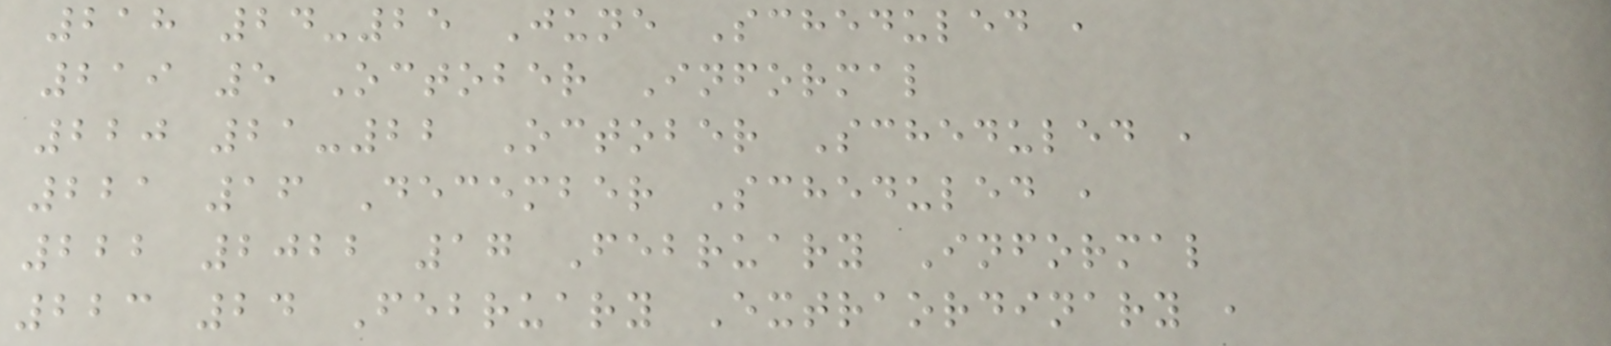218 24-25 June Scheduled ,
219 5 October Informal
220 21-22 October Scheduled ,
221 16 December Scheduled ,
222 2022 17 February Informal
223 24 February Extraordinary ,
